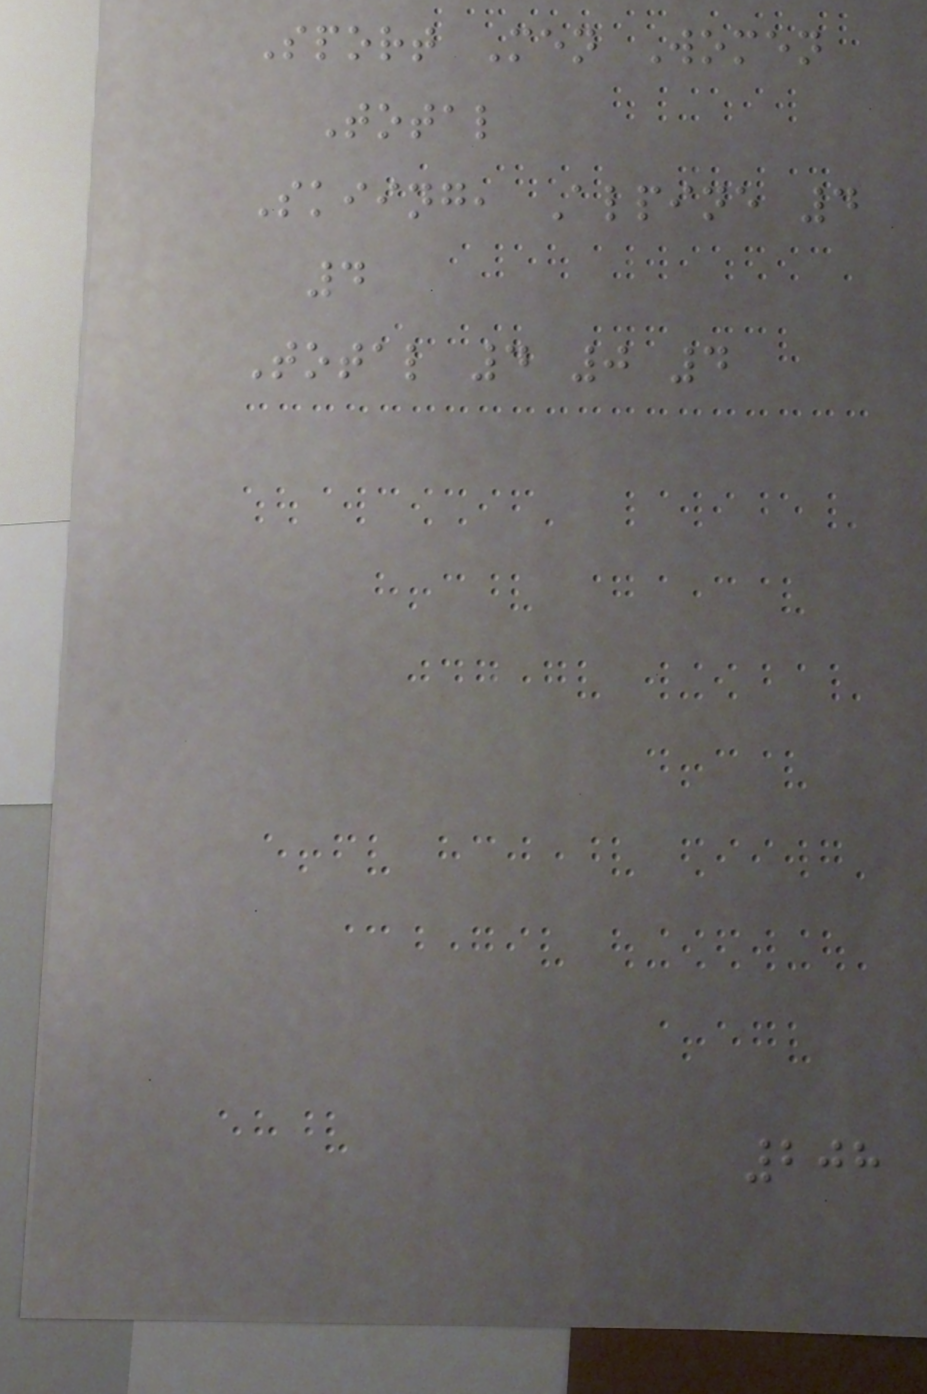Sport Men Women
Total
Skiing, Alpine 4
4
Total 4 0 4
208
